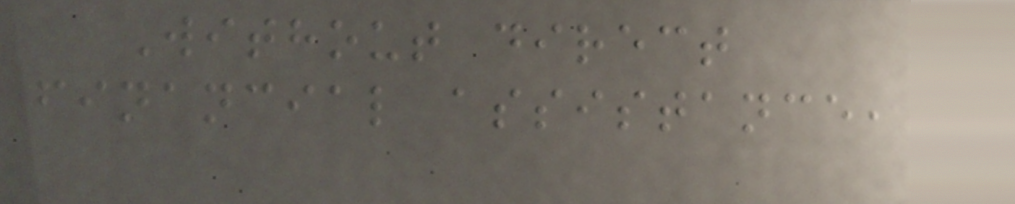Without direct
financial assistance,
